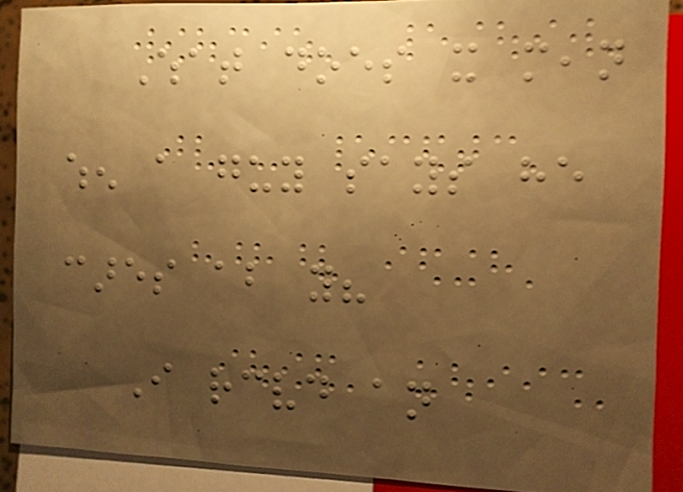What does it mean
when a guy says he
cares about you?
I received an
